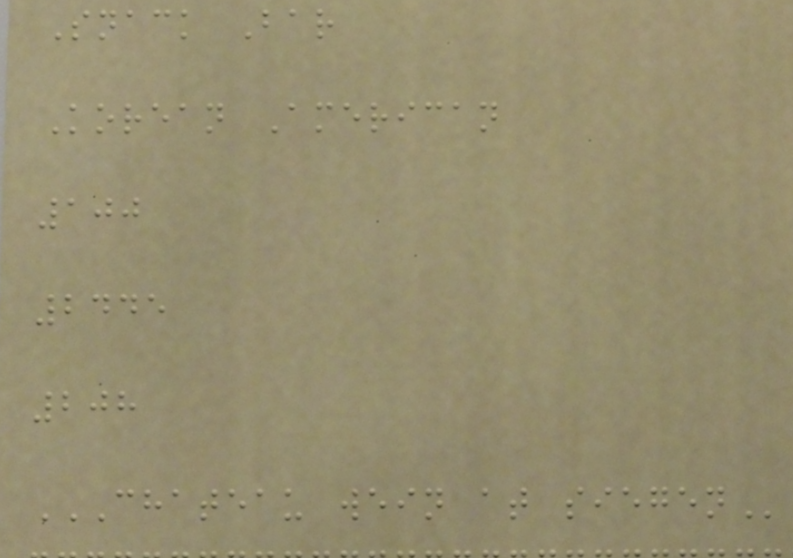Snack Bar
Korean American
100
2445
208
CHATEAU WEIN AT SIEGEN
